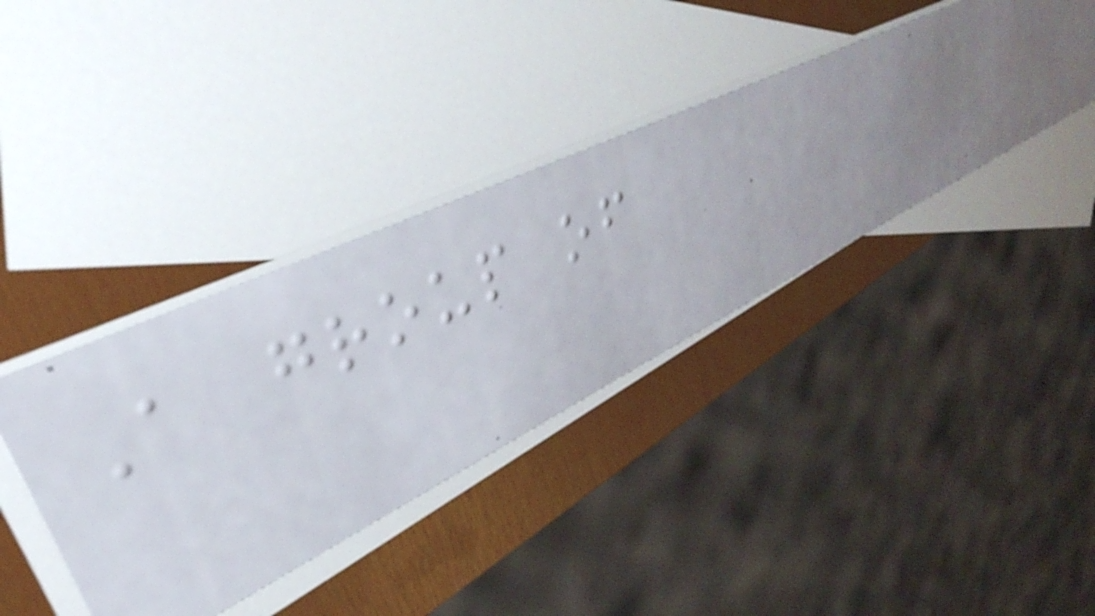A group of
